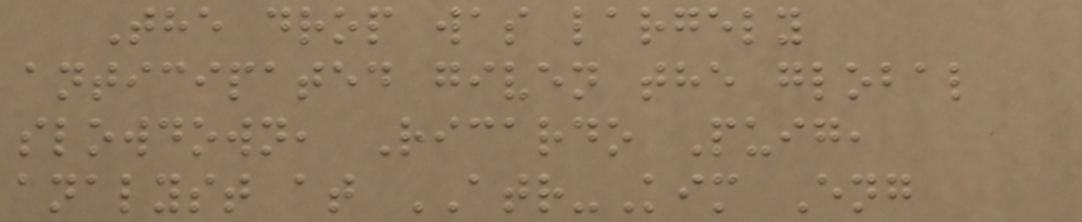The drop was largely
anticipated given the global
slowdown, Ricardo Puig,
analyst at ATR-Kim Eng
